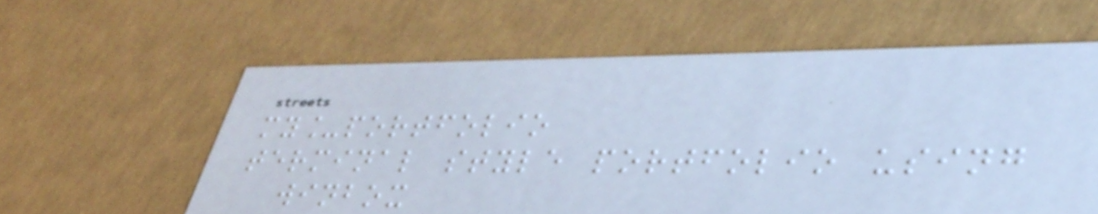my_portfolio
terminal style portfolio using
winbox
